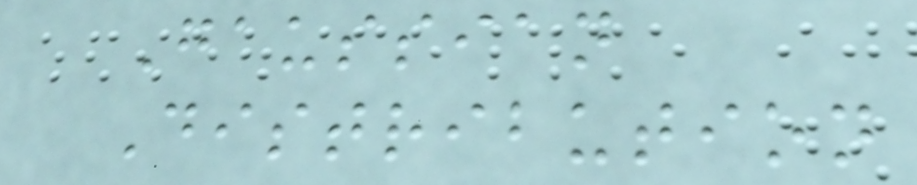Gaussian
Distribution
